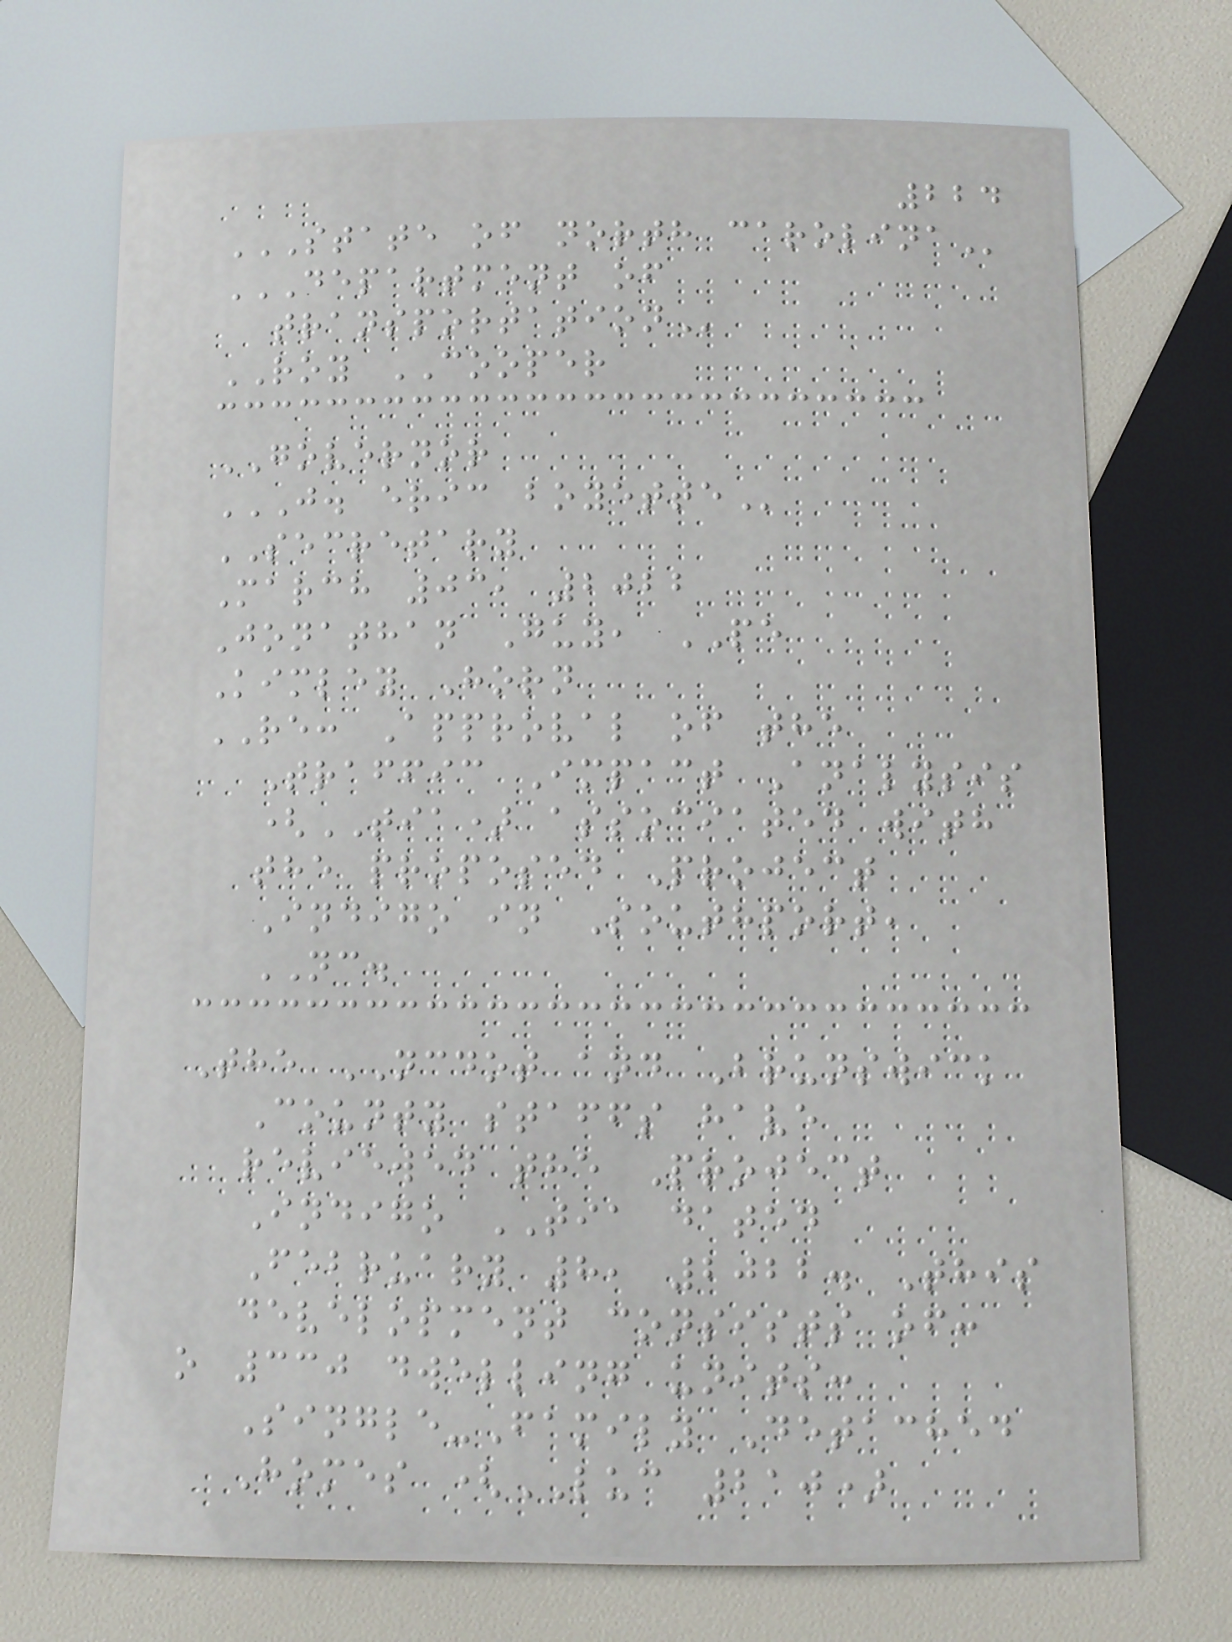224
STATE OF NORTH CAROLINA
DEPARTMENT OF
TRANSPORTATION
ROY COOPER
GOVERNOR
J. ERIC BOYETTE
SECRETARY
March 03, 2022
Jonathan Guy, PE
Kimley Horn
RE: Approval of the
Traffic Impact Analysis
(TIA) associated with
the proposed Project
Indigo in Southport,
NC.
The NCDOT and Brunswick
County staffs have
reviewed the Project
Indigo TIA dated
February 8, 2022. This
development consists of:
o 330 dwelling units:
Single-Family Detached
Homes (LUC 210)
